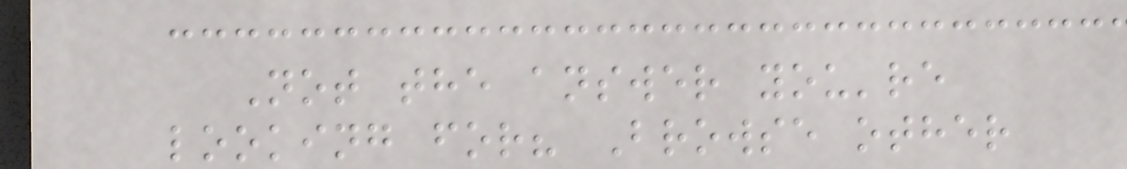Not the answer you're
looking for? Browse other
